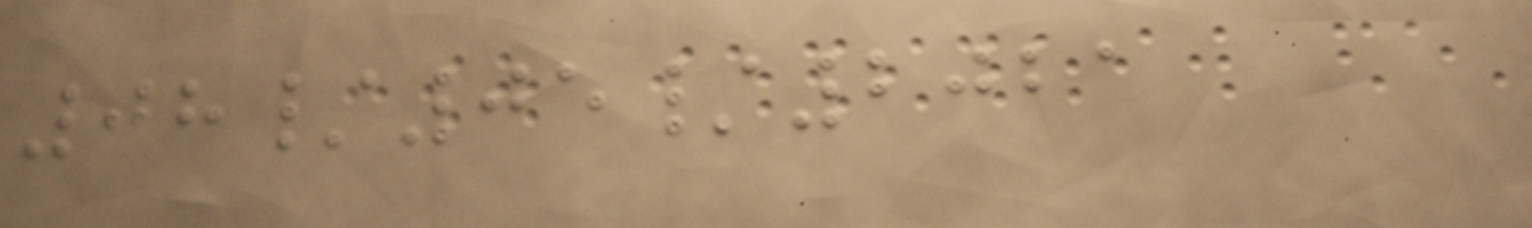08/05/2021
